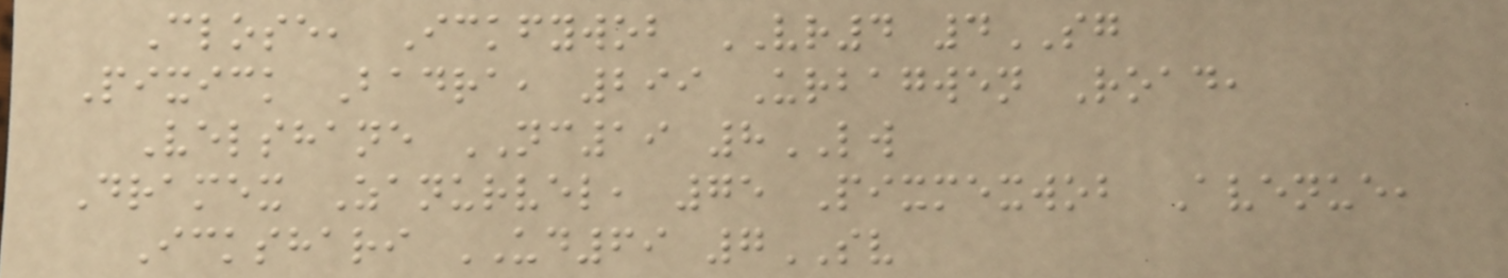Close, Ickfywob VR4 4SG
Pixick Badra, 299 Urbagwen Road,
Velshane NC19 8LW
Dramex Zanurvel, 75 Pixmexwob Avenue,
Ickshari UD69 7SV
